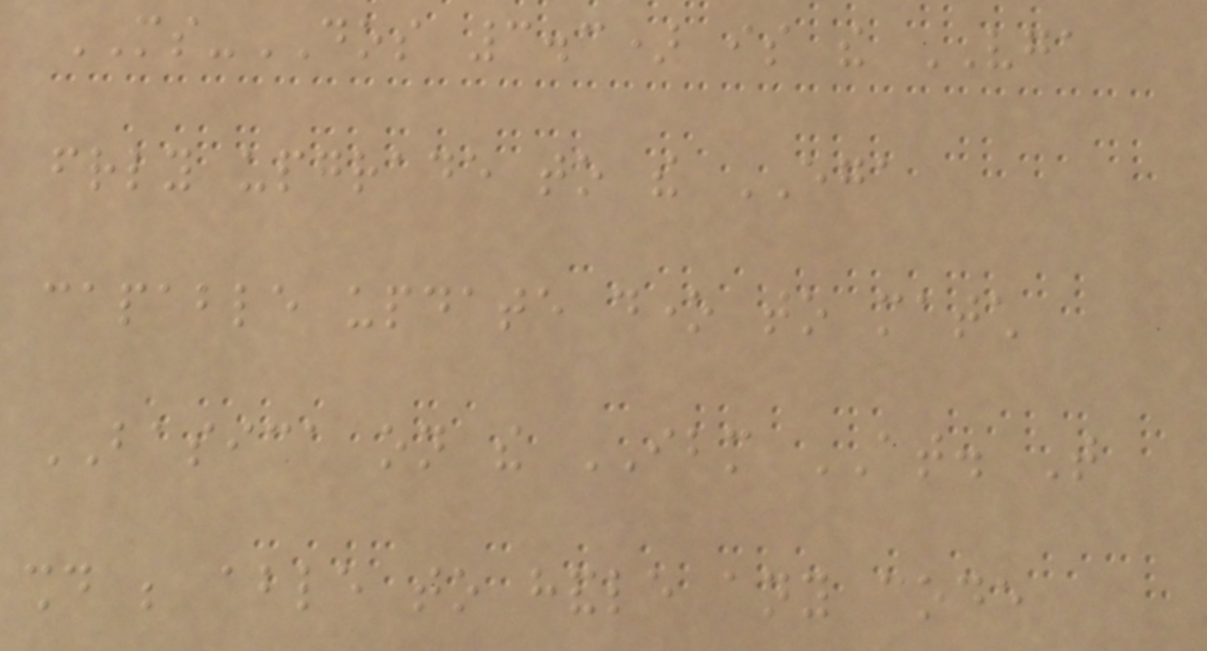MS-DOS 3.3) is the VGA
friendly upgrade to the EGA
capable update done to match
BASICA on the IBM AT. That
should be able to handle any code
